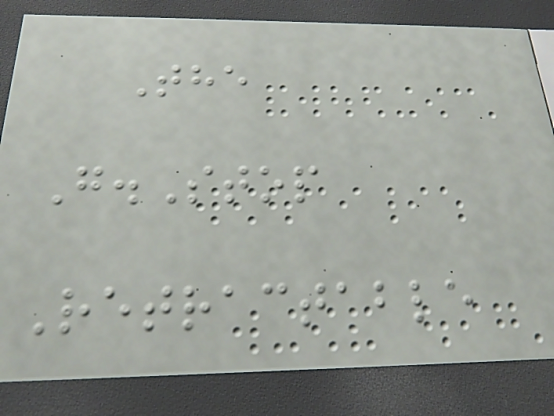The
G.Stop
Retractable
